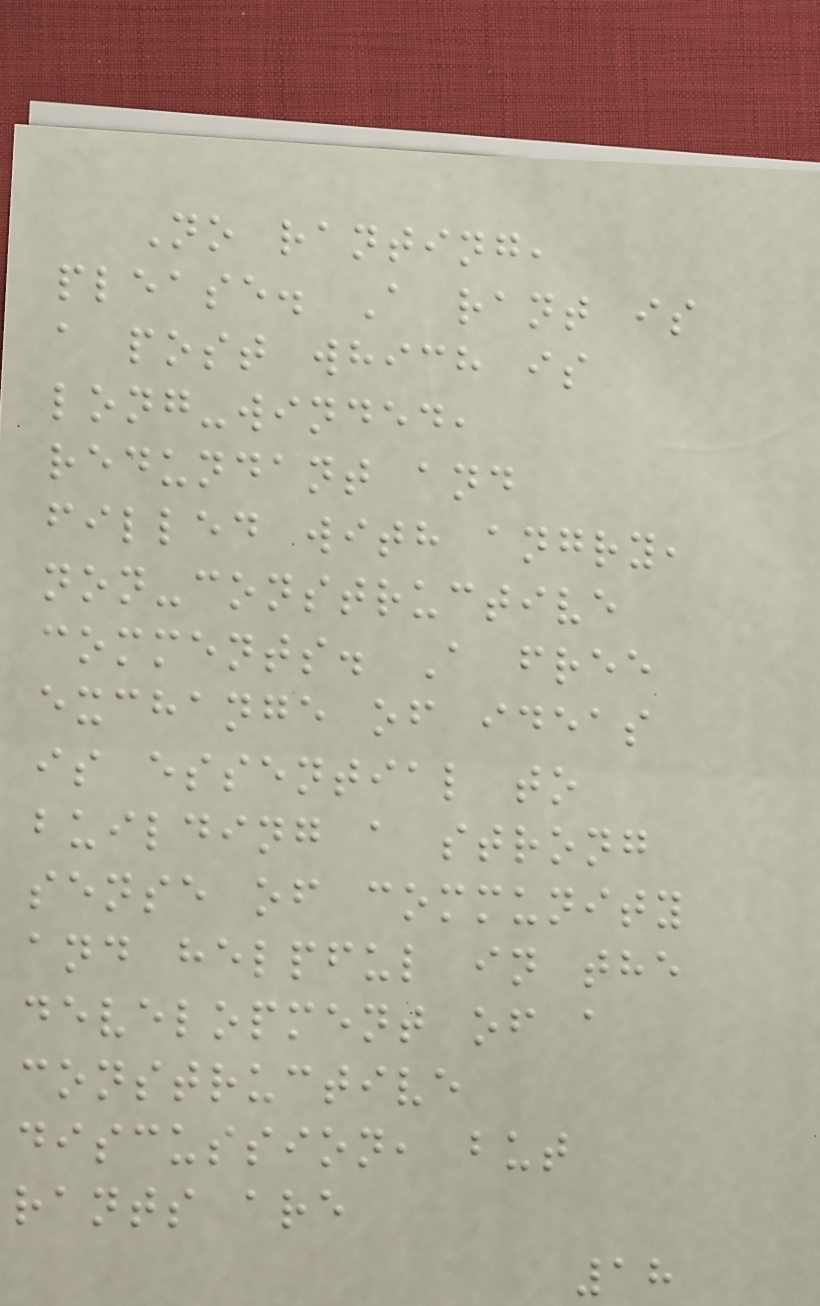No ranting,
please. A rant is
a post which is
long-winded,
redundant and
filled with angry,
non-constructive
comments. A free
exchange of ideas
is essential to
building a strong
sense of community
and helpful in the
development of a
constructive
discussion, but
rants are
18
